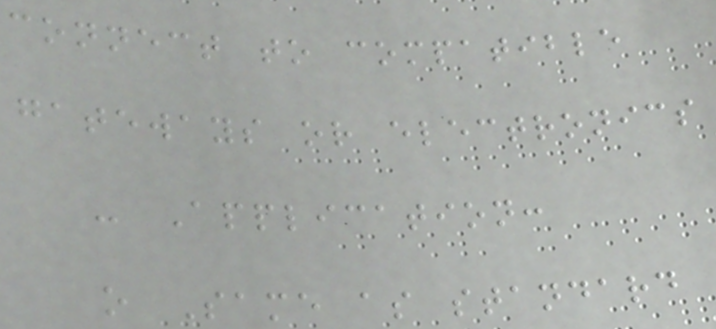connect to compatible
gateways or electronics
- Application:
o Same as standard
